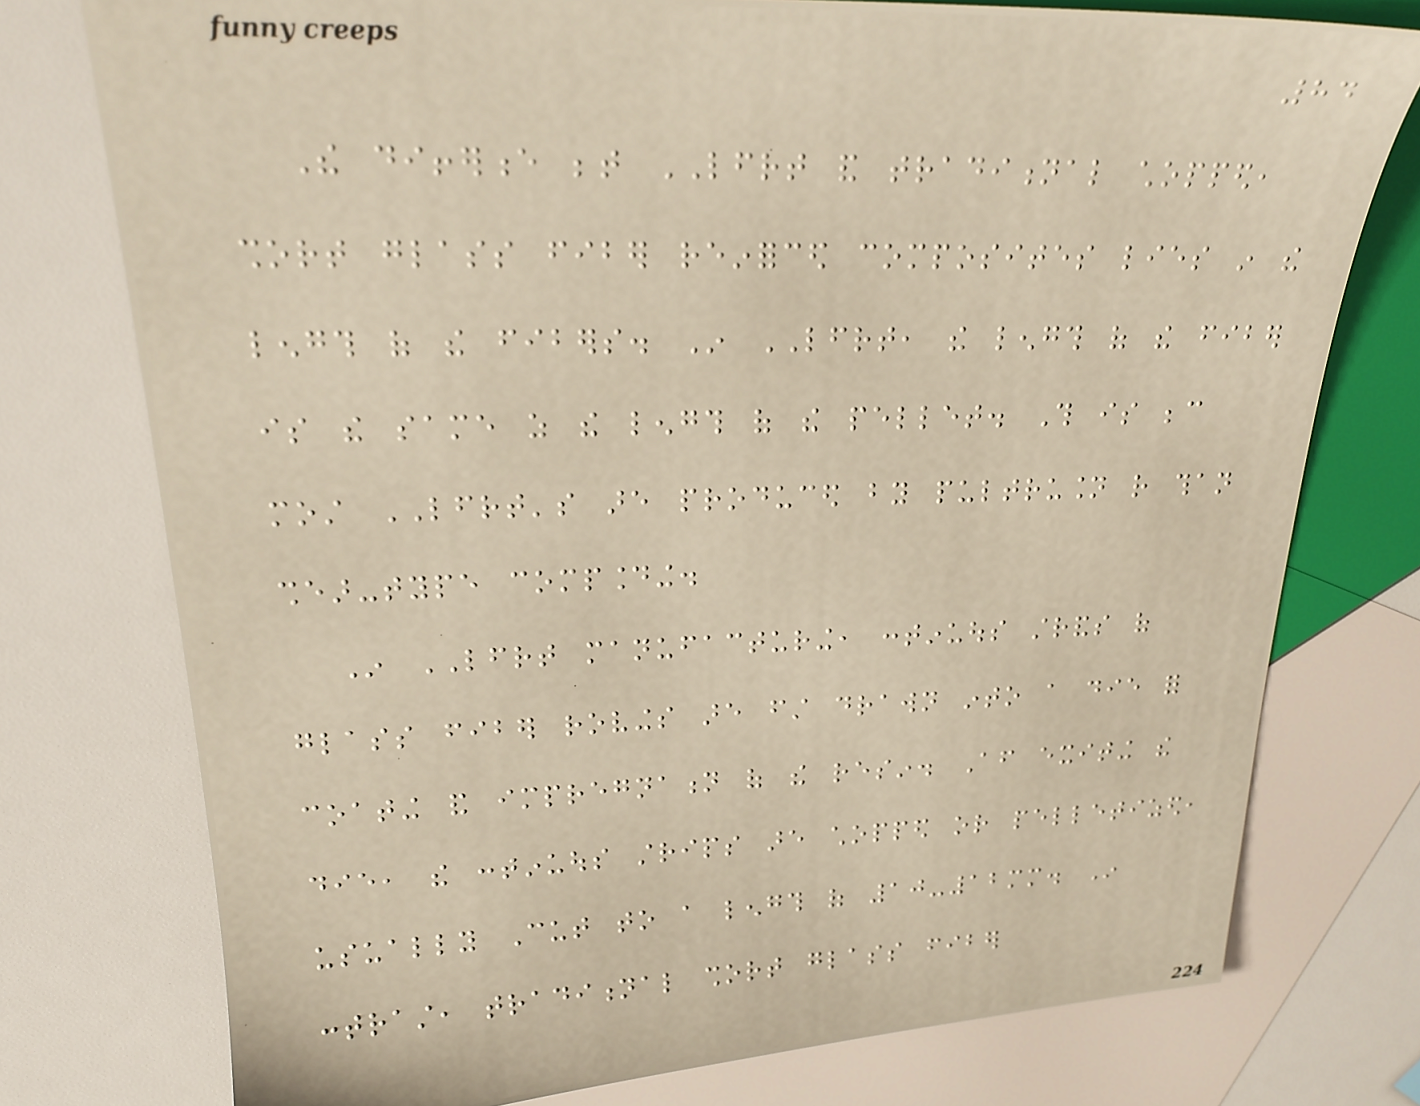84
The difference between LFRT and traditional chopped,
short glass fiber reinforced composites lies in the
length of the fibers. In LFRT, the length of the fiber
is the same as the length of the pellet. This is because
most LFRT's are produced by pultrusion rather than
shear-type compounding.
In LFRT manufacturing, continuous strands of
glass fiber rovings are first drawn into a die for
coating and impregnation of the resin. After exiting the
die, the continuous strips are chopped or pelletized,
usually Cut to a length of 10-12mm. In
contrast, traditional short glass fiber
